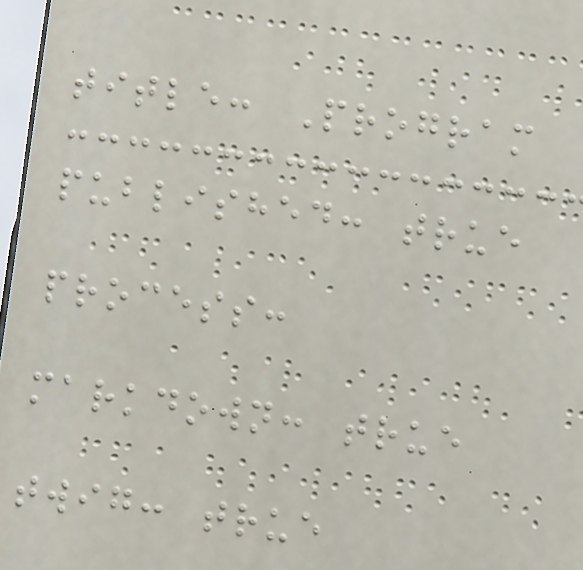title: Program
published: true
process:
markdown: true
twig: true
